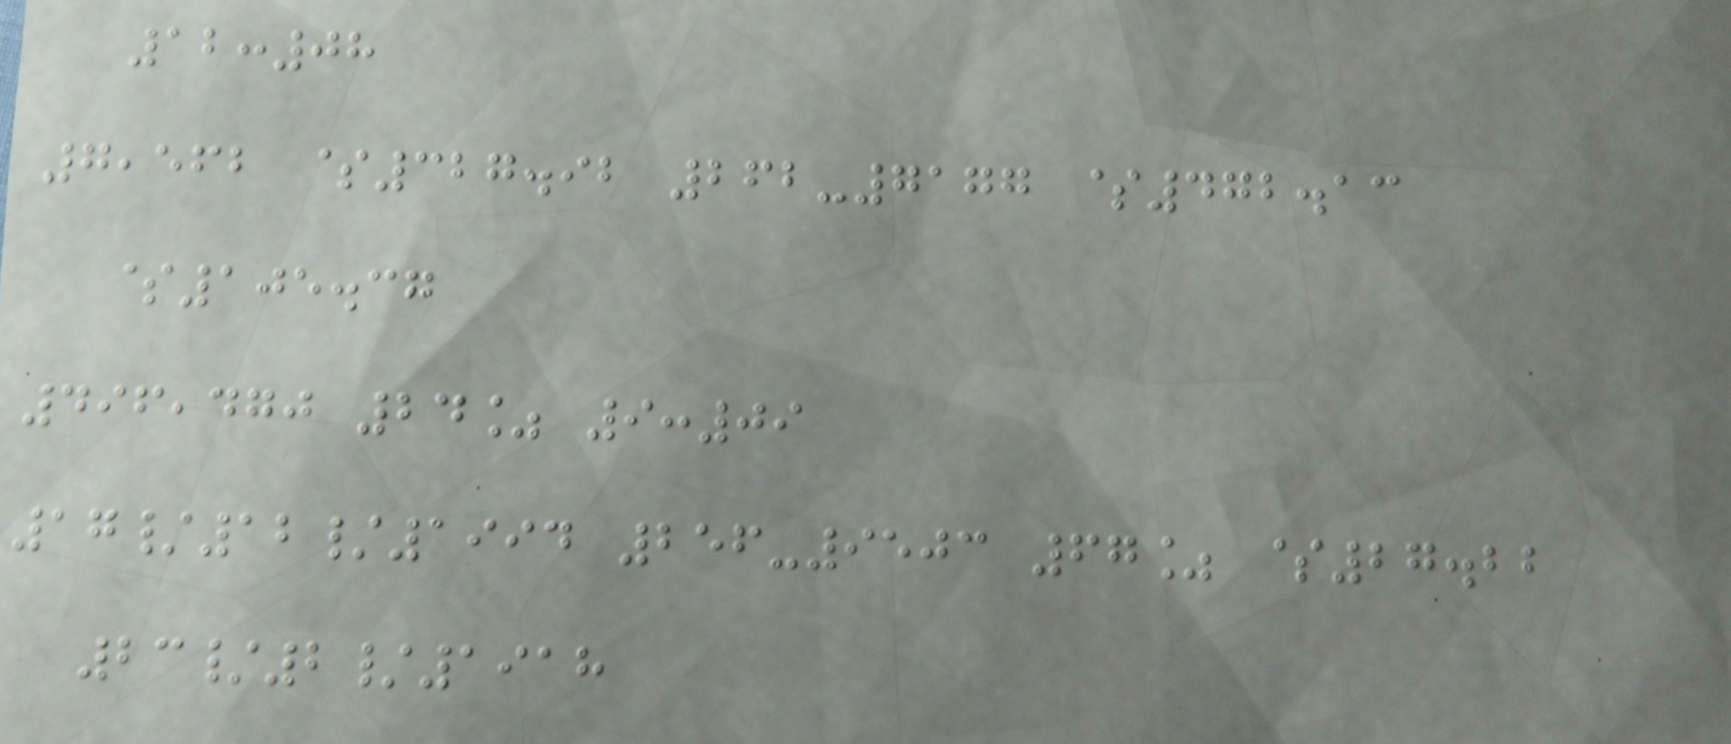12:08
7,562 $327.92 262-7177 $472.13
$105.37
496,470 24% 9:09
17/12/1994 256-9503 67% $27.22
23/2/1918
